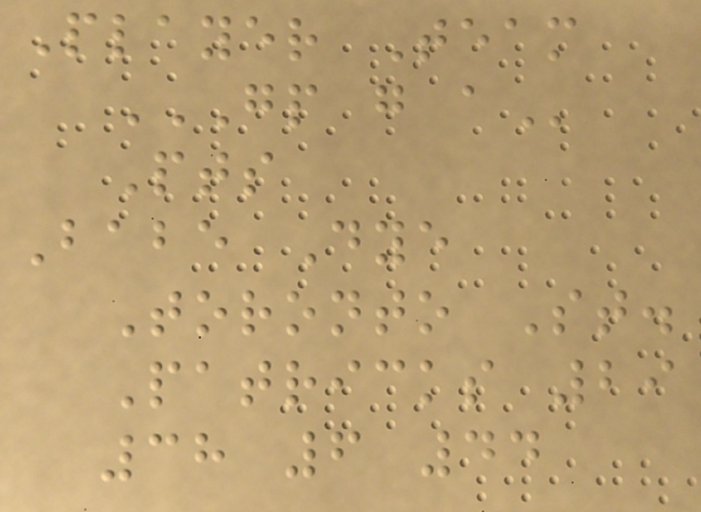Player Team
GP G A
Pts
Babe Dye
Toronto St.
Patricks 29
38 6 44
